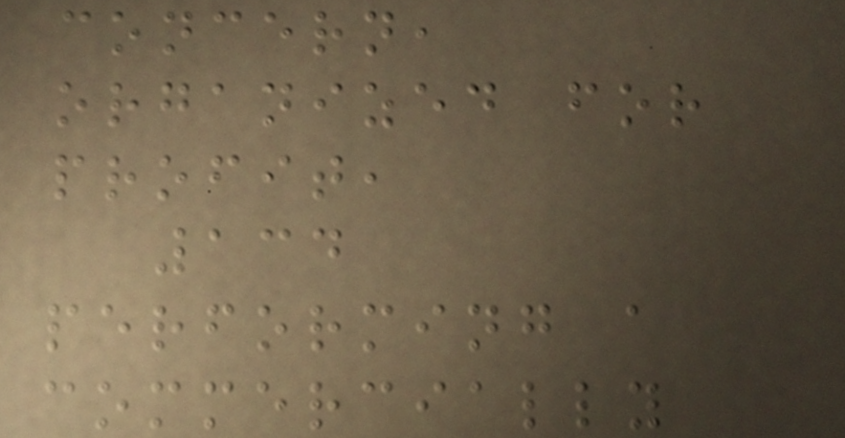concern,
organized for
profit,
134
performing a
commercially
